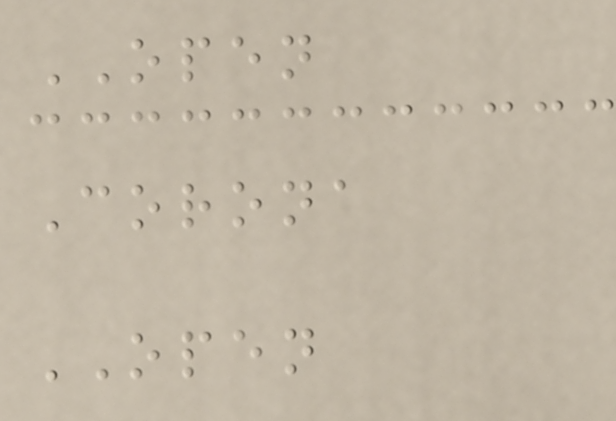OPEN
Corona
OPEN
